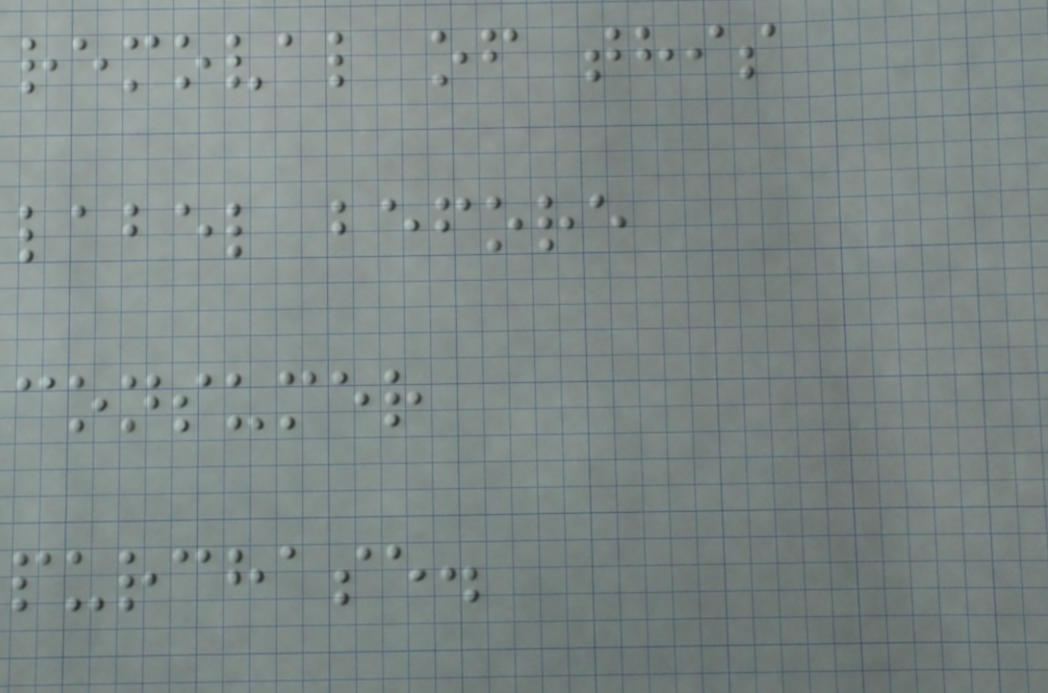removal of this
label before
consumer
purchase.
